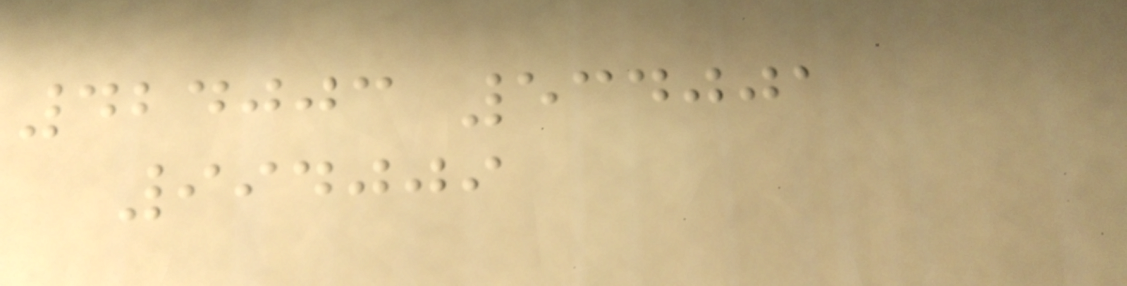424003 534001
994009
